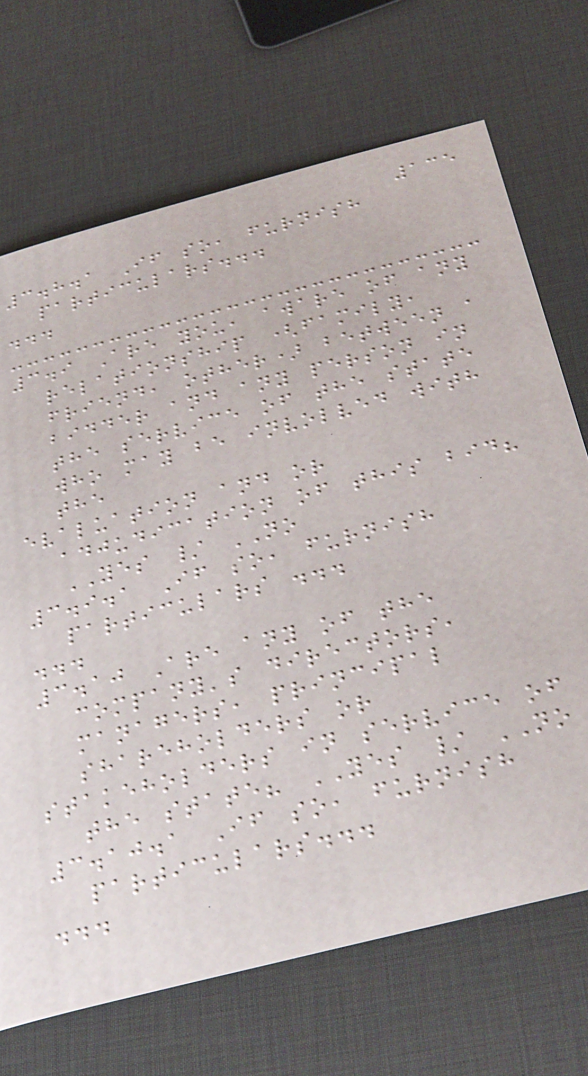135
3.8.1 If so, furnish
particulars...
...
3.9 Are you, aware of any
relationship (family,
friend, other) between a
bidder and any person in
the service of the state
who may be involved with
the
evaluation and or
adjudication of this bid?
YES / NO
3.9.1 If so, furnish
particulars ...
...
3.10 Are any of the
company's directors,
managers, principal
shareholders or
stakeholders in service of
the state? YES / NO
3.10.1 If so, furnish
particulars...
...
